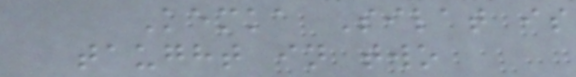Kemka Silat is
taught in two
